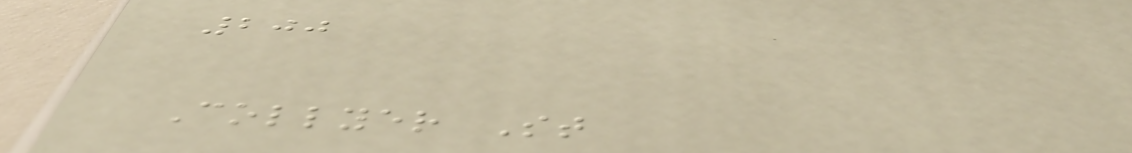200
Collyer St
